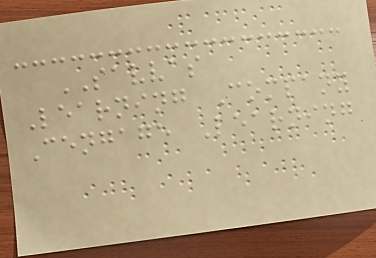SAVVAS
Learning Company
Cengage Learning
